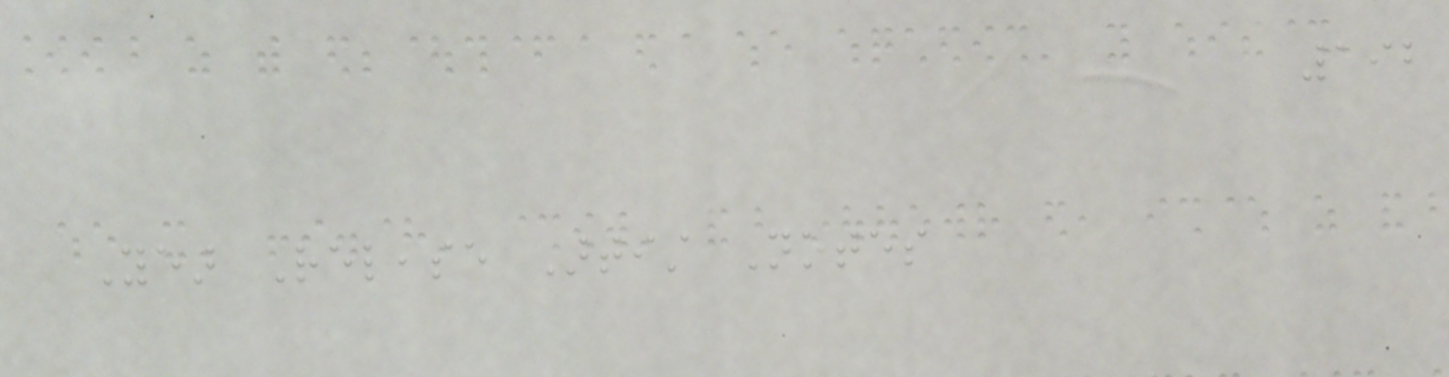192
Year Release Artist Notes
